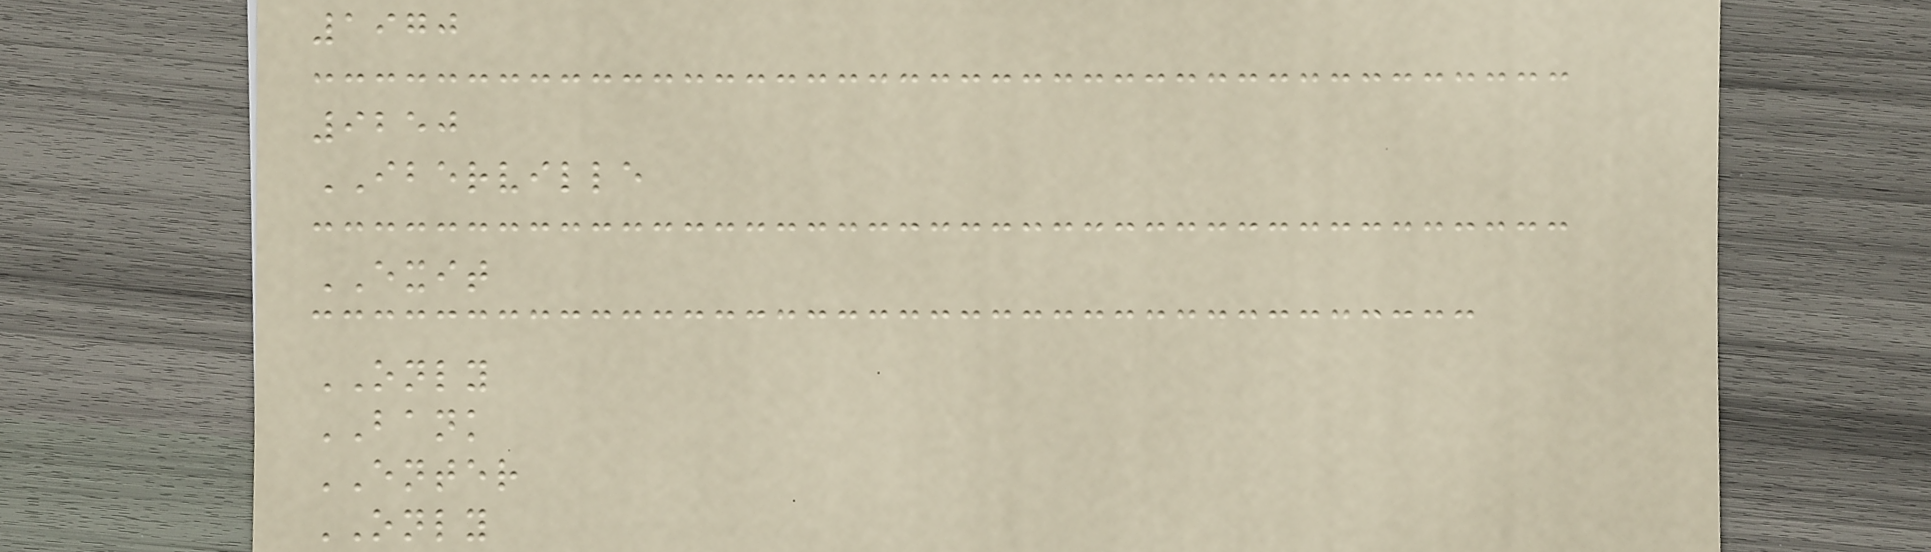1970
9250
IBERVILLE
EXIT
ONLY
BANK
ENTER
ONLY
